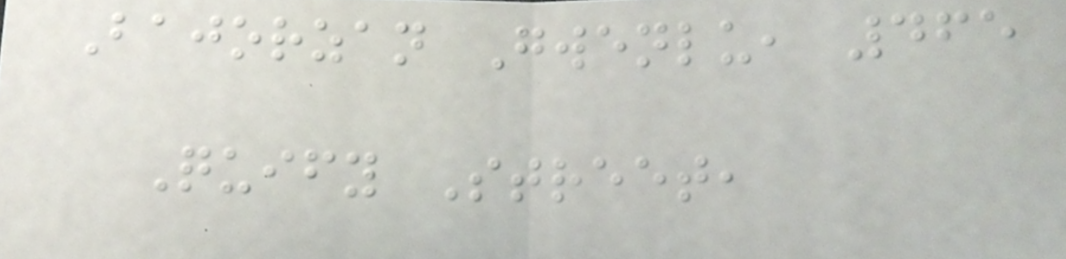Bajorzan Gwenlu, 465
Quify Street,
